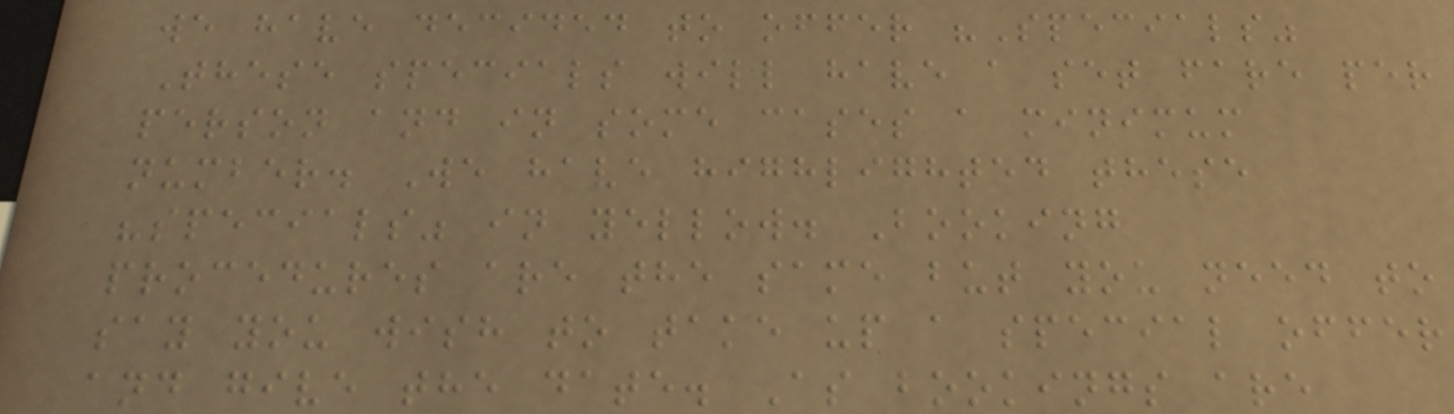we have decided to offer "Specials"
These specials will have a set fare per
person and in some cases a minimum
number. We have highlighted these
"specials" in yellow. Booking
procedures are the same but you need to
say you wish to take up a special offer
and give the date. As bookings are
